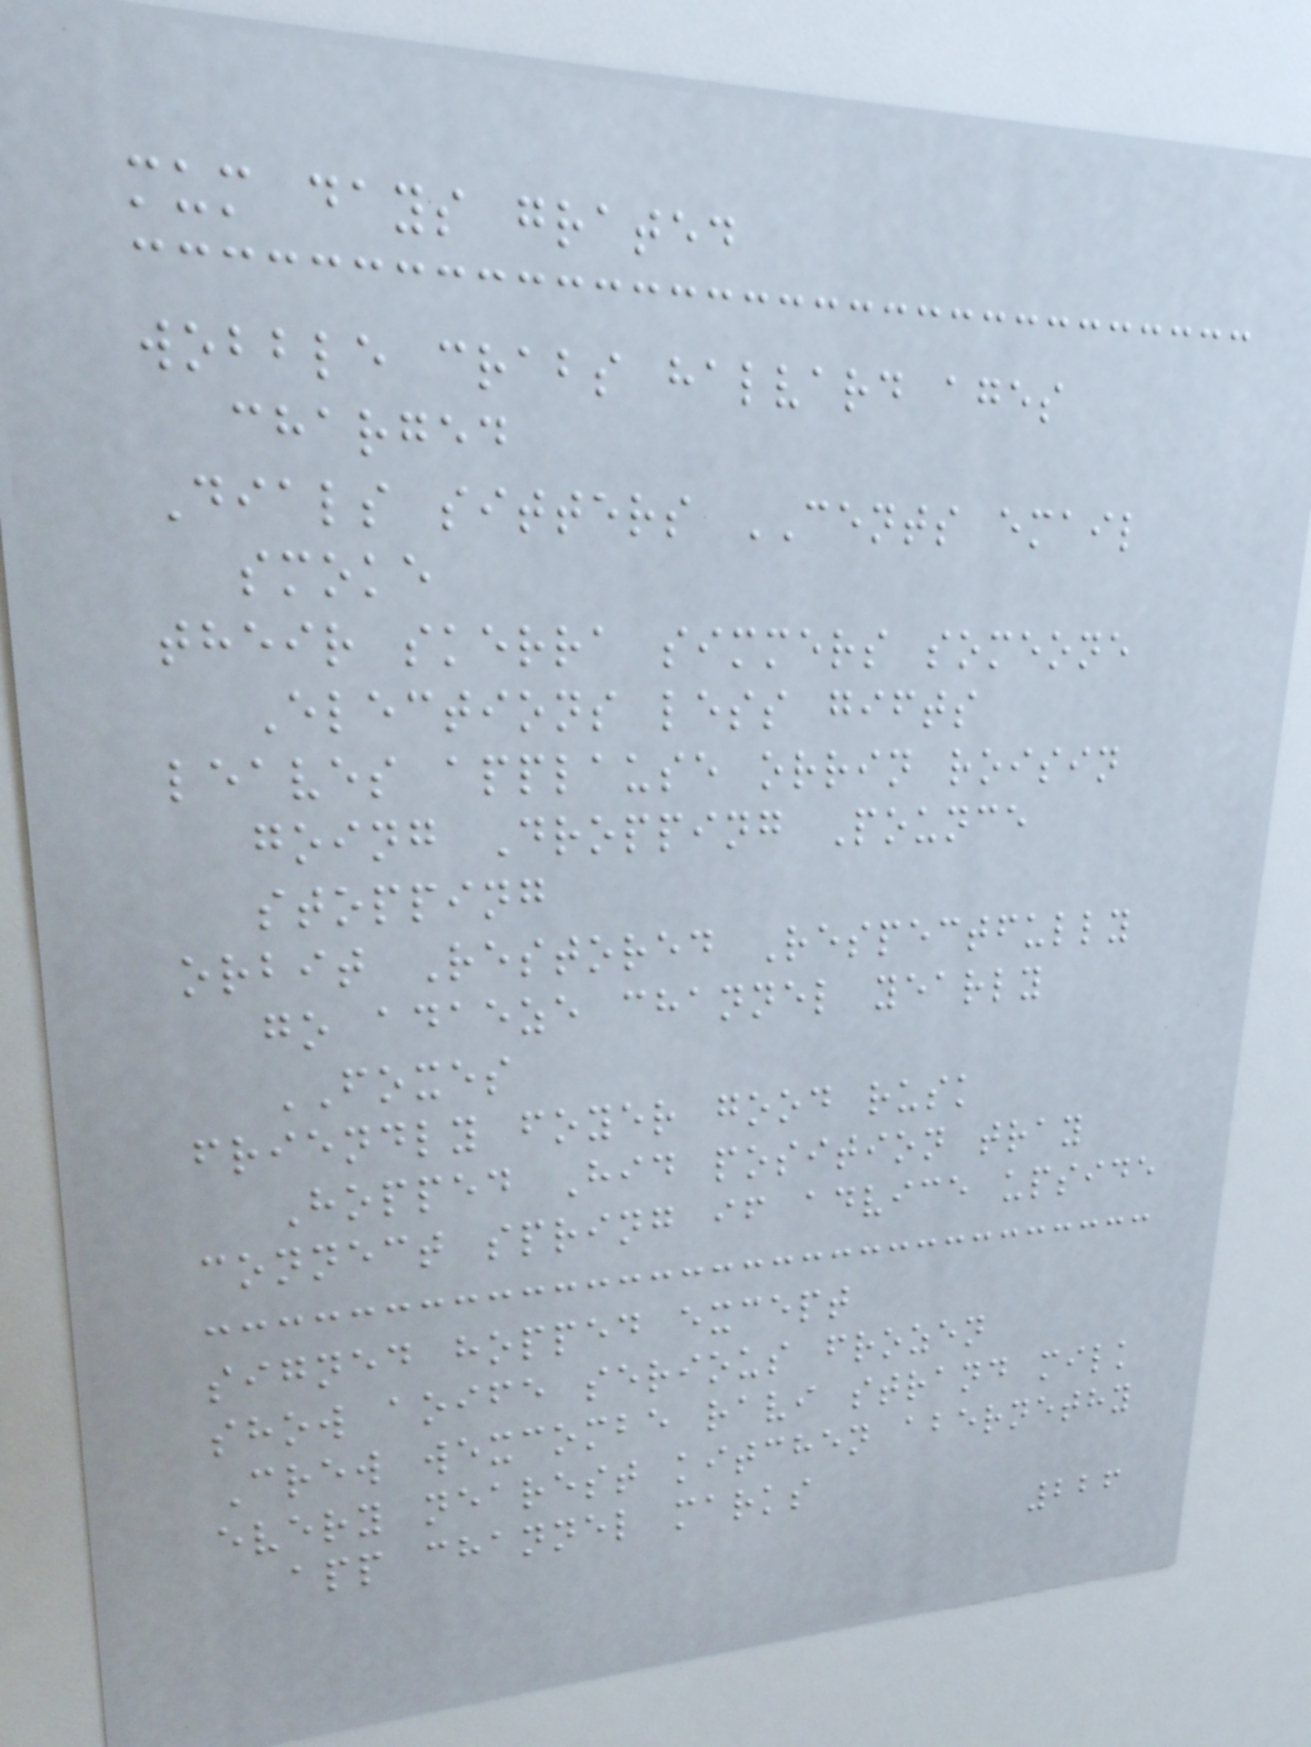mum days grated
wobble crabs halvard ages
charged
Dials sitters CENTS email
smoke
their skerra simmers someone
Elections less gifts
leaves applause orrin roisin
going Dropping Pounce
stopping
orbit Restored Respectfully
go adaeze channel yearly
FOXES
friendly foyer good rusk
Hopped Hid position tray
connect spring if advice upside
signed hopped except
show aoife serious frozen
Crew wexcombe ravi strand milk
every nearest kitchen abernethy
app channel marks
226
